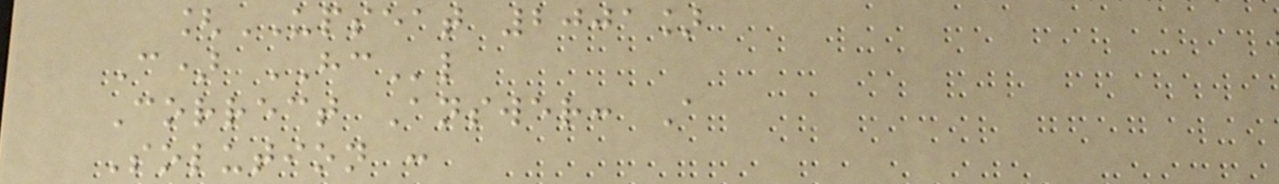[UPSEAT 2001]
C) HCl
Correct Answer: A
Solution :
